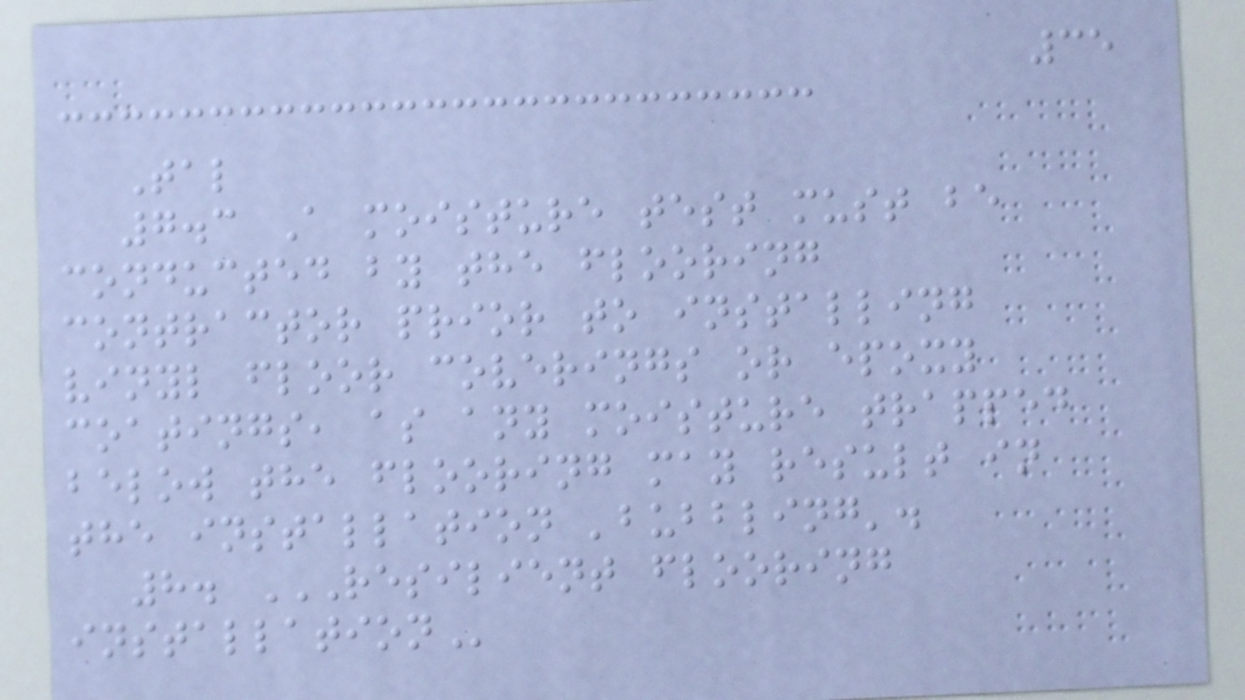35
Tal
7.3 A moisture test must be
conducted by the flooring
contractor prior to installing
vinyl floor coverings or epoxy
coatings, as any moisture trapped
below the flooring may result in
the installation 'bubbling'.
8. RESILIENT FLOORING
INSTALLATION
